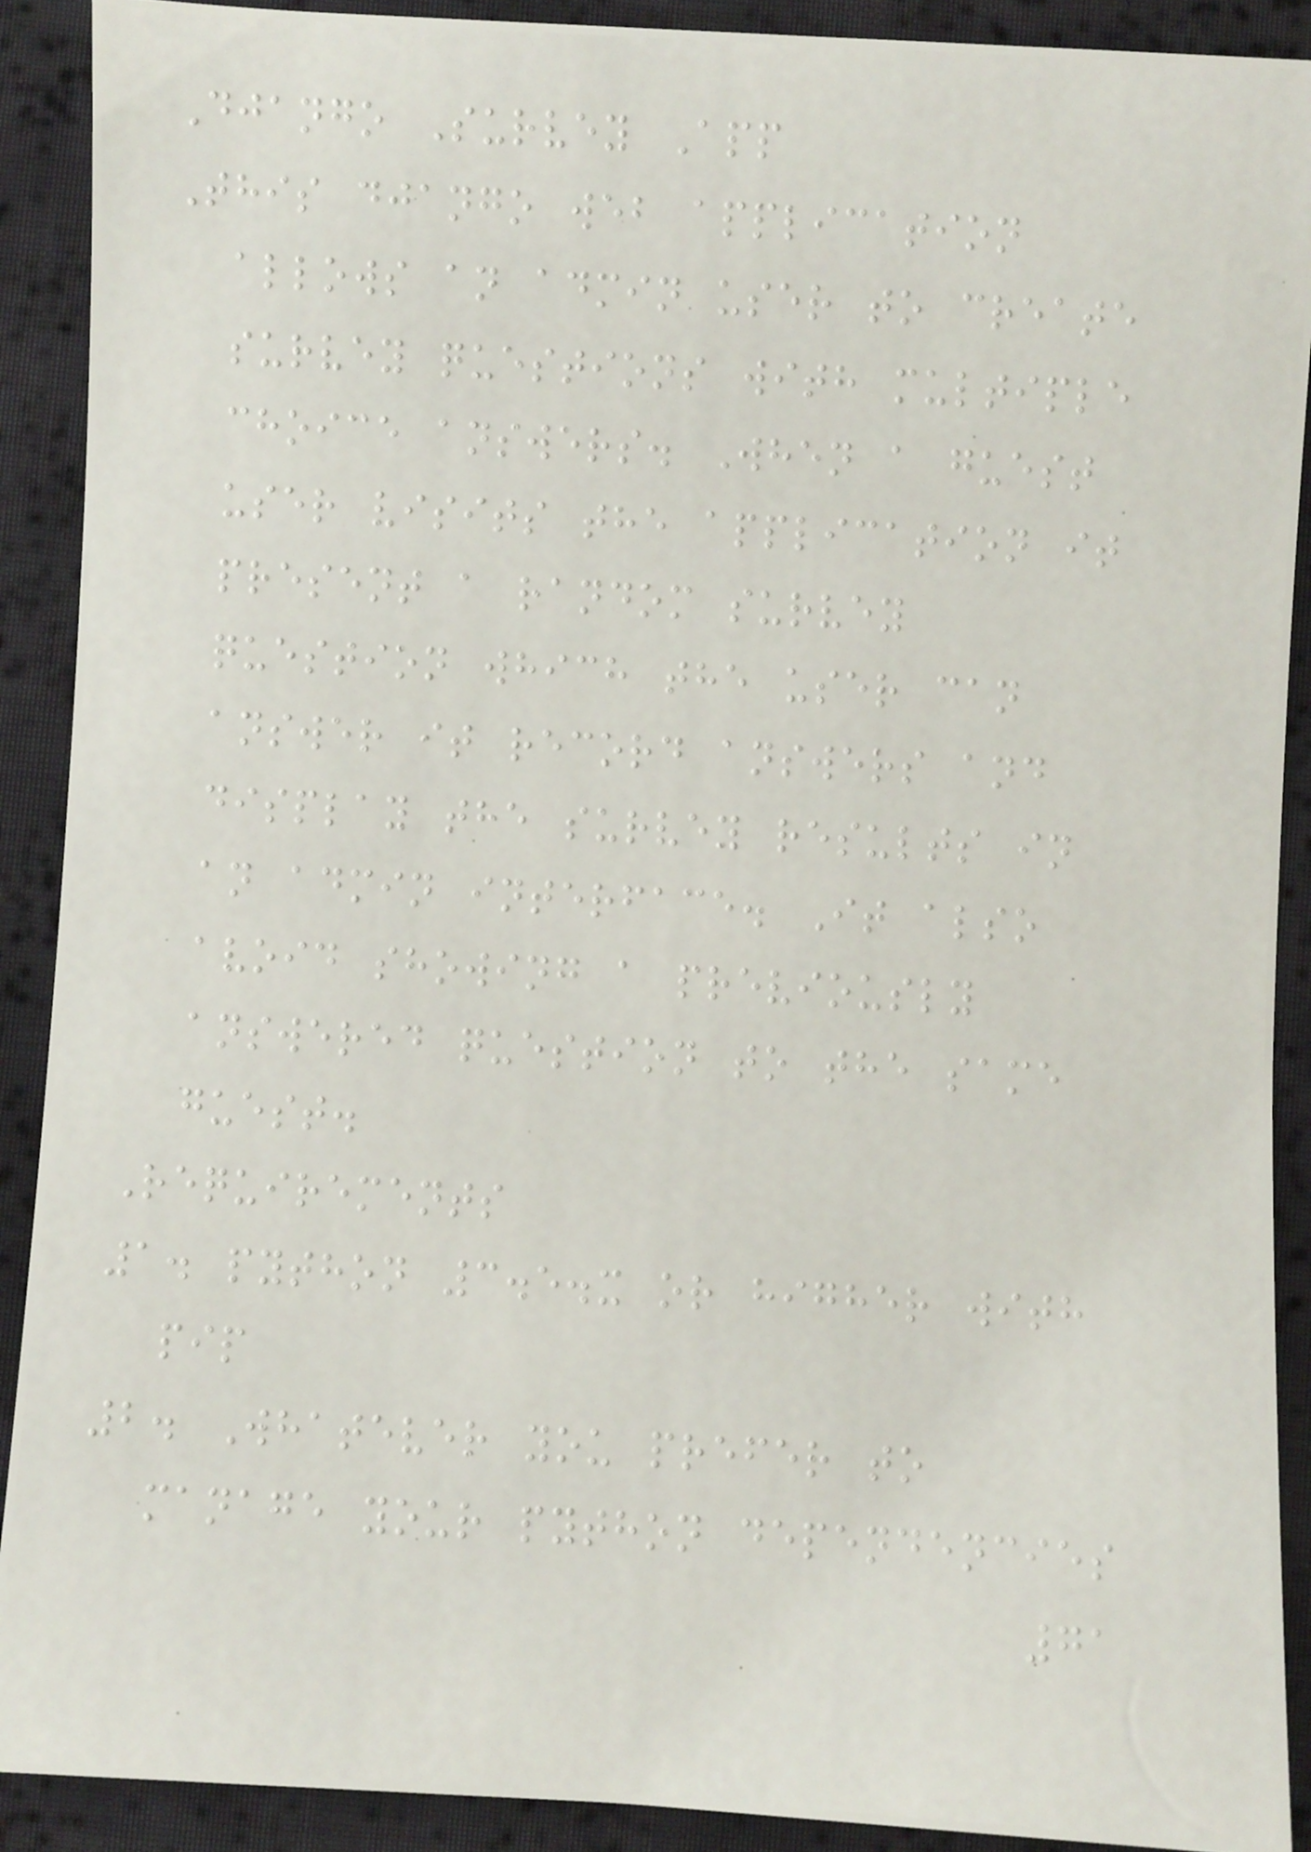Django Survey App
This django web application
allows an admin user to create
survey questions with multiple
choice answers. When a guest
user visits the application it
present a random survey
question which the user can
answer it record answers and
display the survey results in
an admin interface. It also
avoid showing a previously
answered question to the same
guest.
Requirements
1. python 3.5.x or higher with
pip
2. Whatever you prefer to
manage your python dependencies
71
